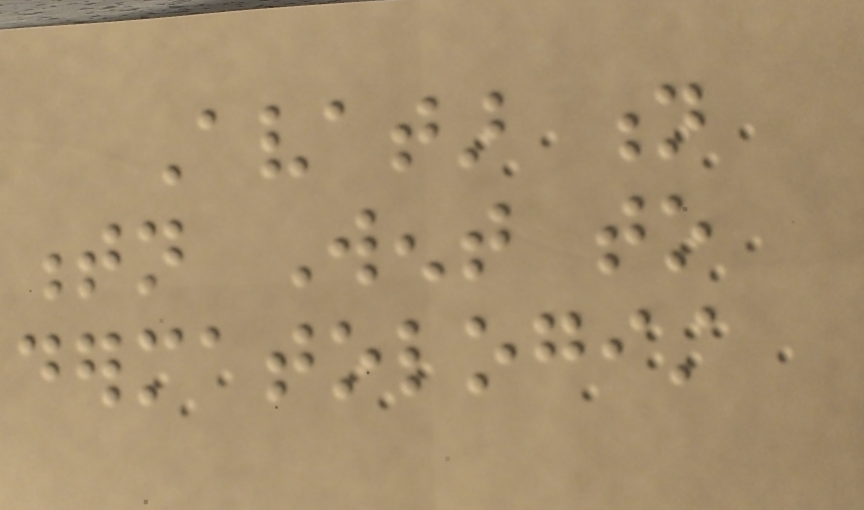Avatar n
tn Went to
dermatologist
